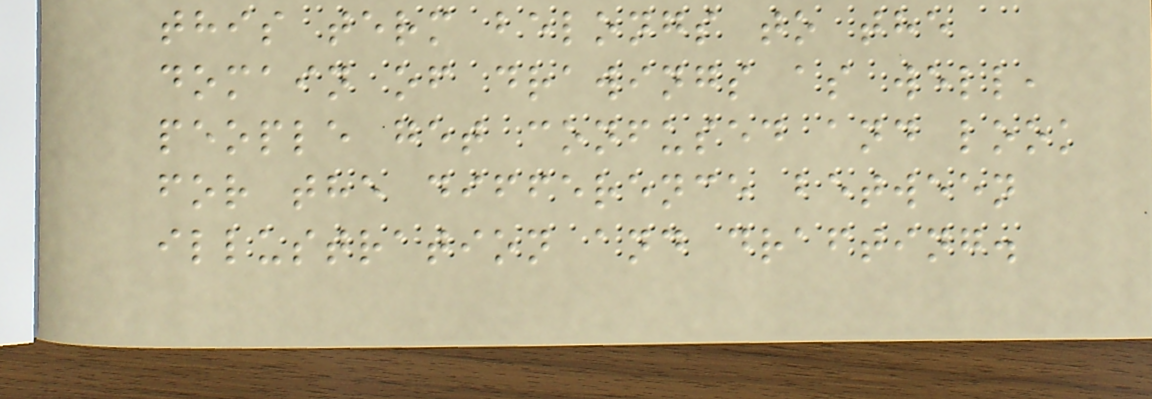this term belongs to the
domain of drawings as well,
people get confused and look
for the difference between
illustration and drafting.
